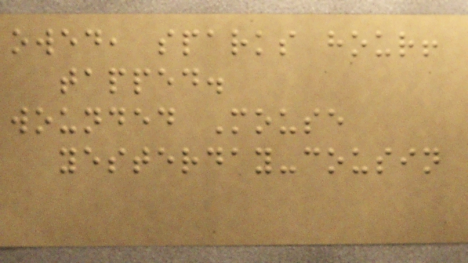owed, sparks hour!
tapped.
wounded Mouse
yesterday-cousin
